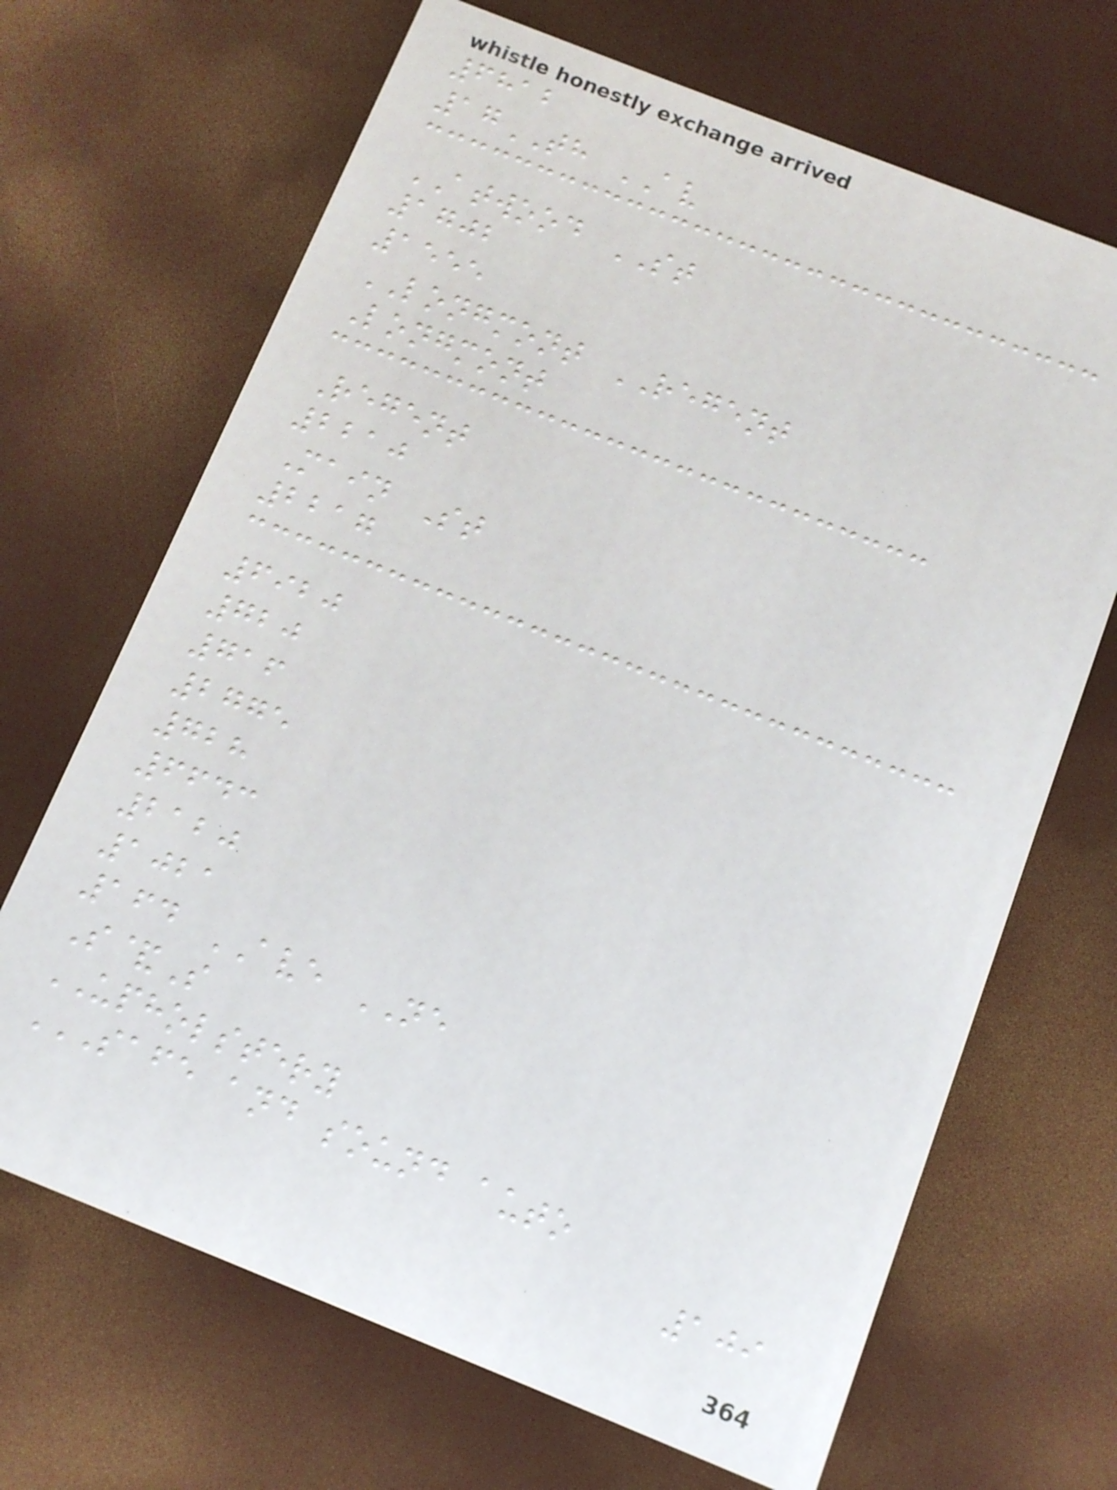6812
17TH AV
ATWOOD ST
1702
1555
LONGMONT REGENT
Longmont
Regent
2210
Main St
2217
6920
720
716
2775
728
6643
2120
1021
164 AVE NE
S&S
UPHOLSTERY
SAFE AND SOUND AUTO
109
